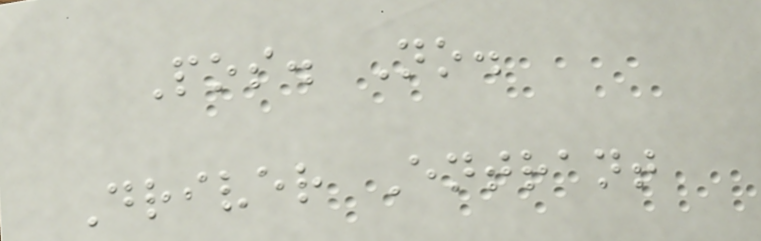Pos. No.
Driver Entrant
